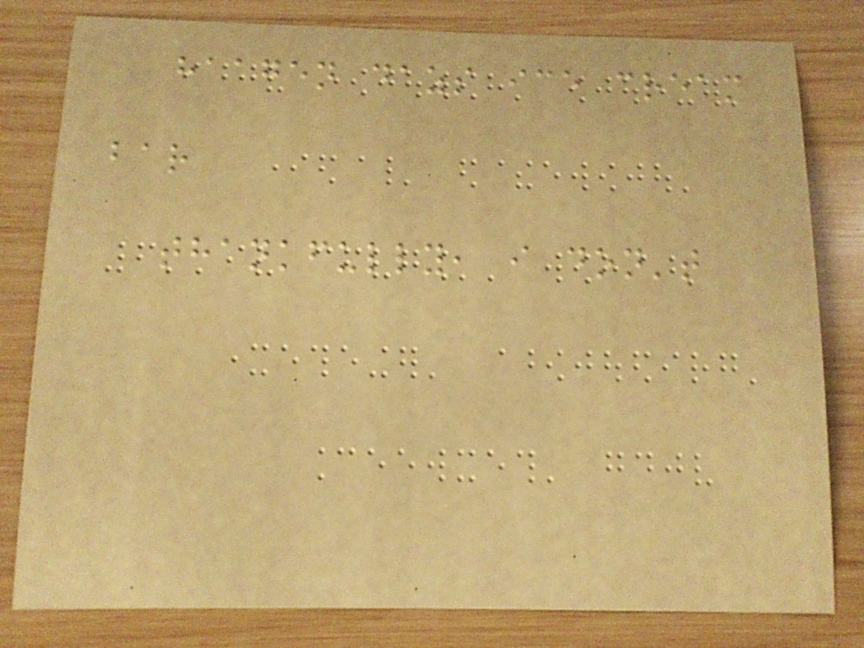haagen dazs ice cream
bar
thankfully, i don't
